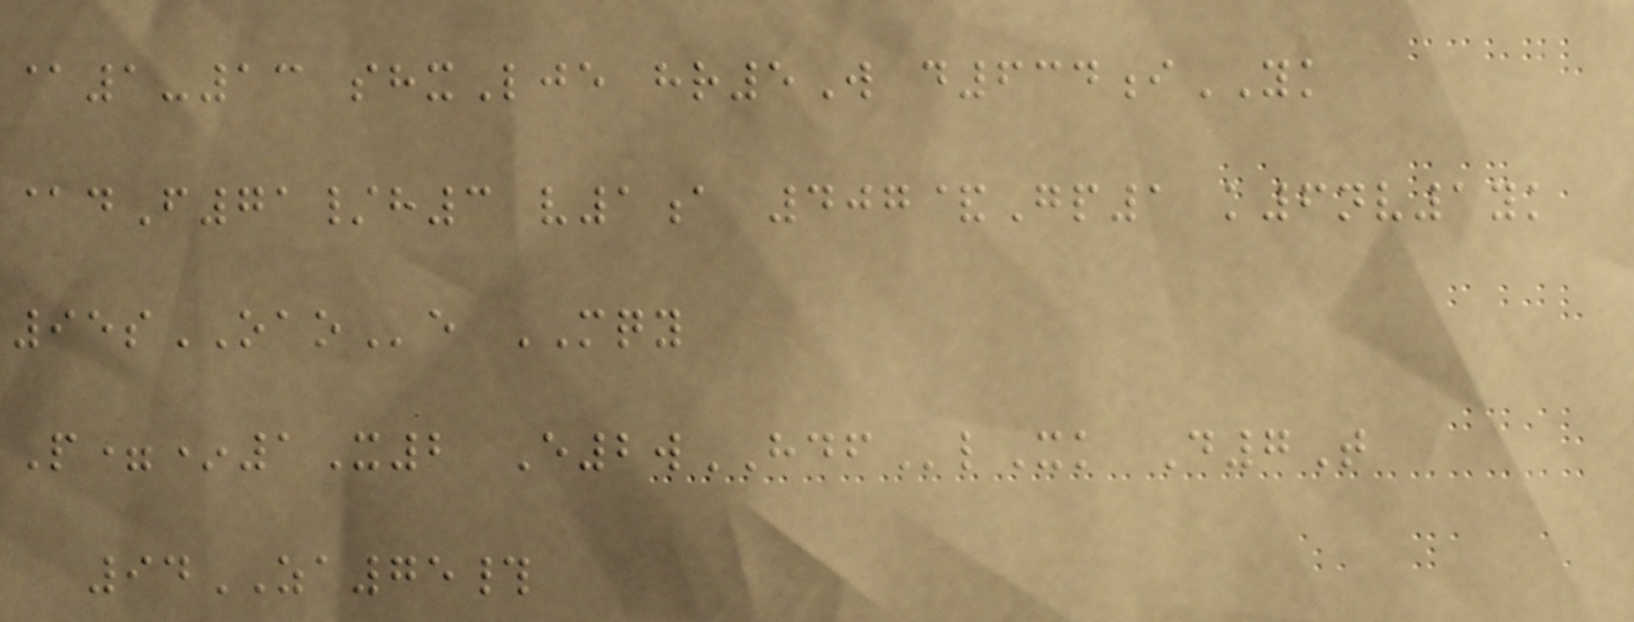@1-13 shxLje hr5W d634iYK
@dF71/h3 v1a 407&Gp1 k6nv1yk
95sOAOe MQY
P=*1X2 E2wHDFlXk D7T
94ZA75#
